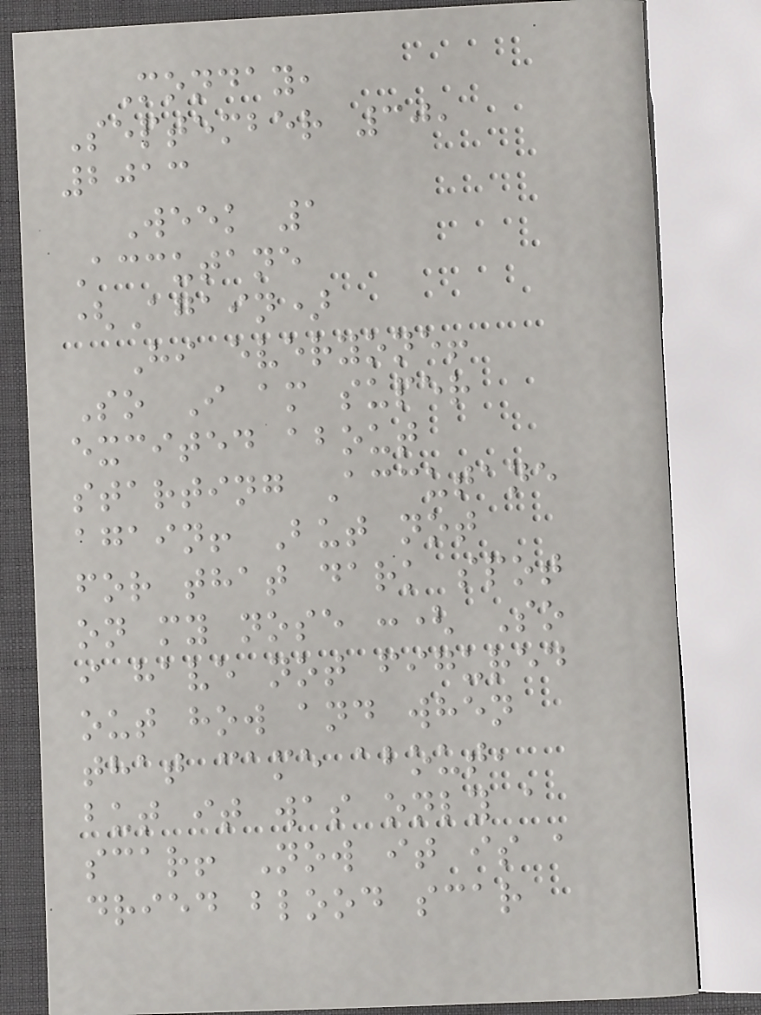Monday,
September 30,
2013
Week 1
Accutane
(Again)
Hi everyone!
So I am super
excited about
starting Accutane
again! But not
for that dark spot
on my nose :( So
i have not figured
out how and when
that came about,
but it was only a
scar! Now it is a
dried blood scar
